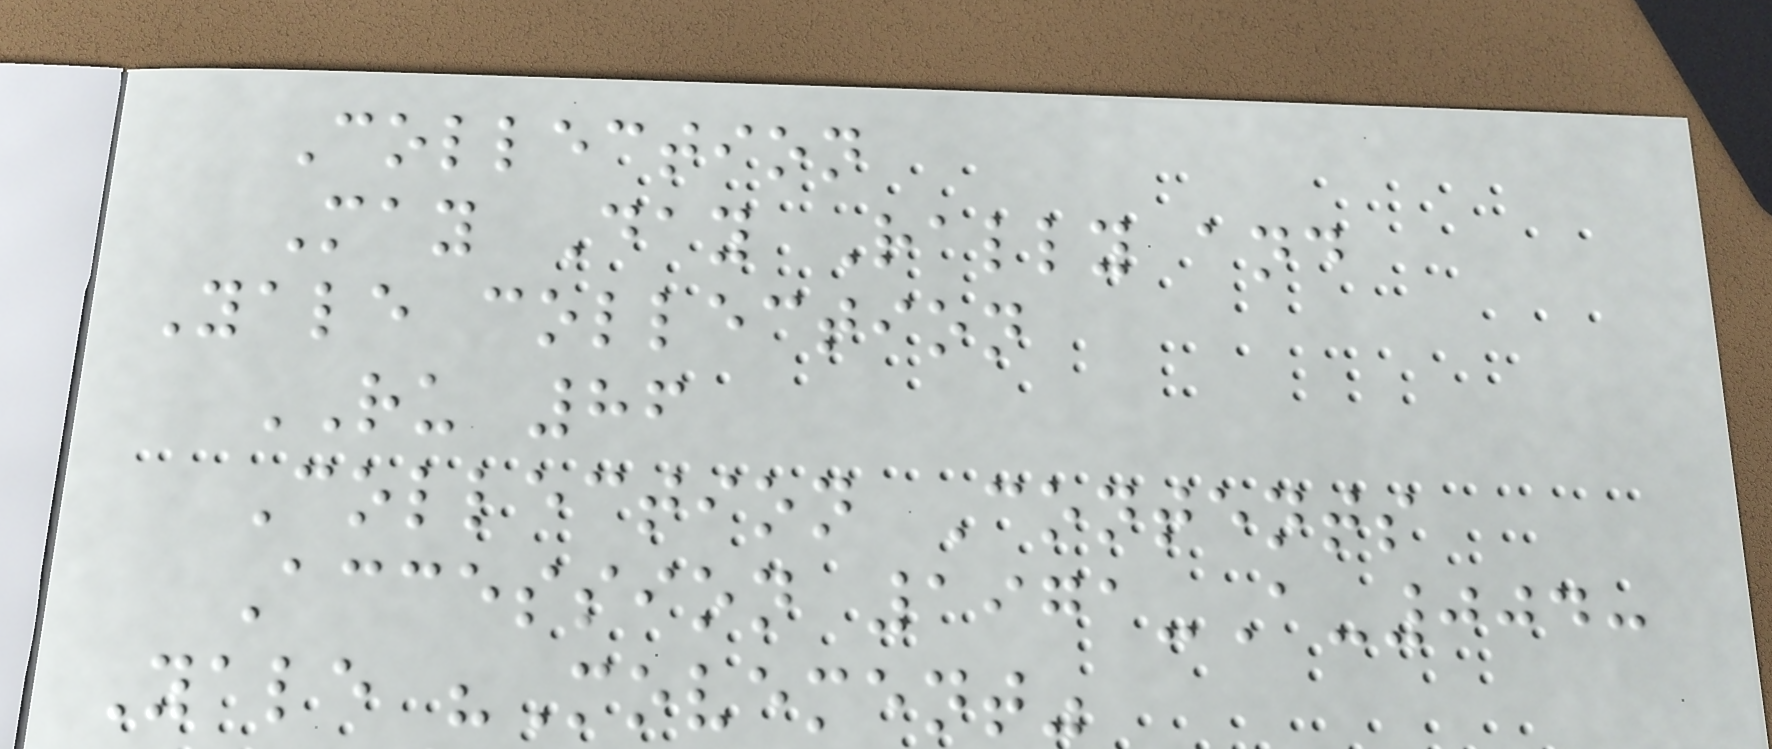Collection
May Day Rally and
Yale collection
RU 86
Collection Contents
Accession 1971-A-004:
Yale "Movement"
